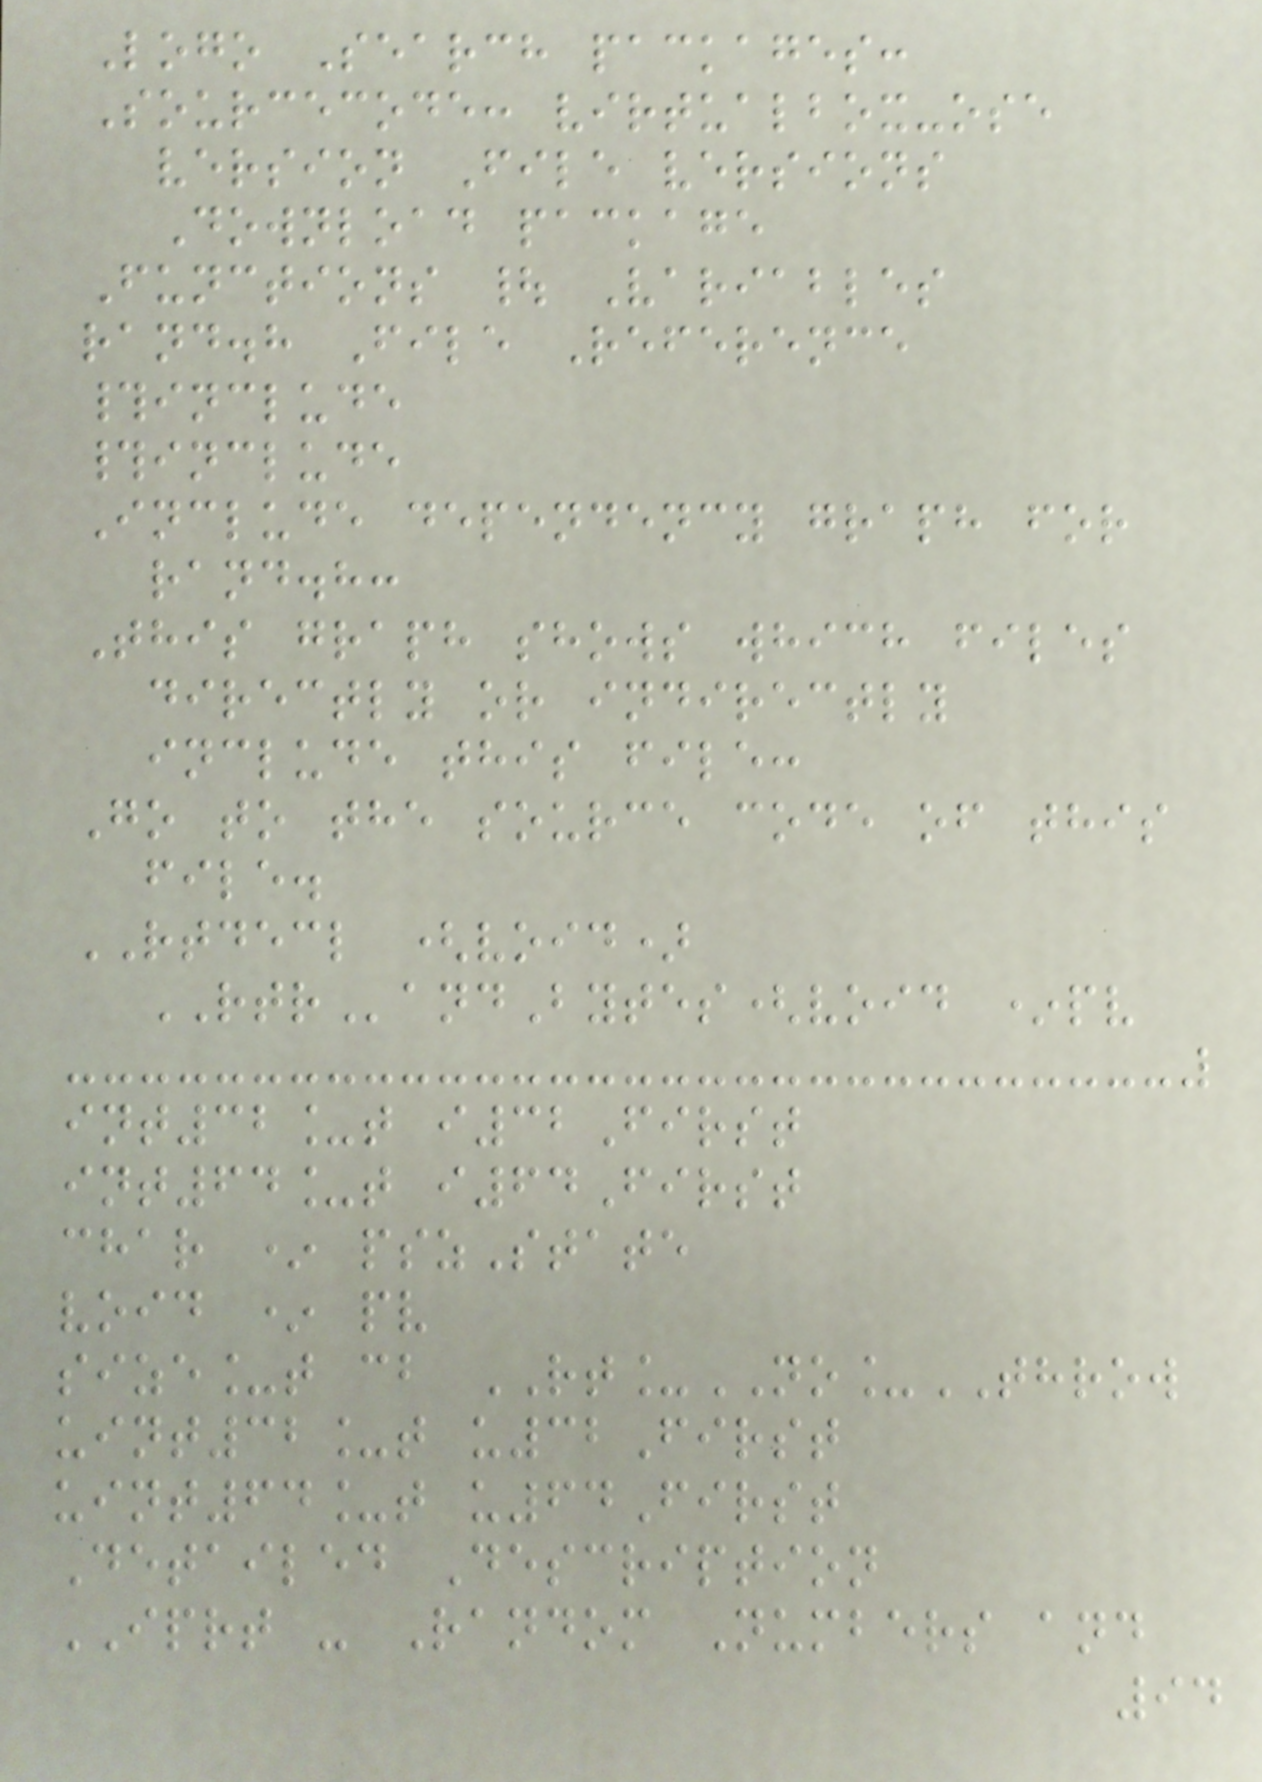Logo Search packages:
Sourcecode: virtualbox-ose
version File versions
Download package
Functions | Variables
rand.h File Reference
#include
#include
Include dependency graph for
rand.h:
This graph shows which files
directly or indirectly
include this file:
Go to the source code of this
file.
RTDECL (void)
RTRandBytes(void *pv
int32_t i32First
int64_t i64First
char * pszState
void * pv
size_t cb RT_NO_THROW
uint32_t u32First
uint64_t u64First
Detailed Description
IPRT - Random Numbers and
94
